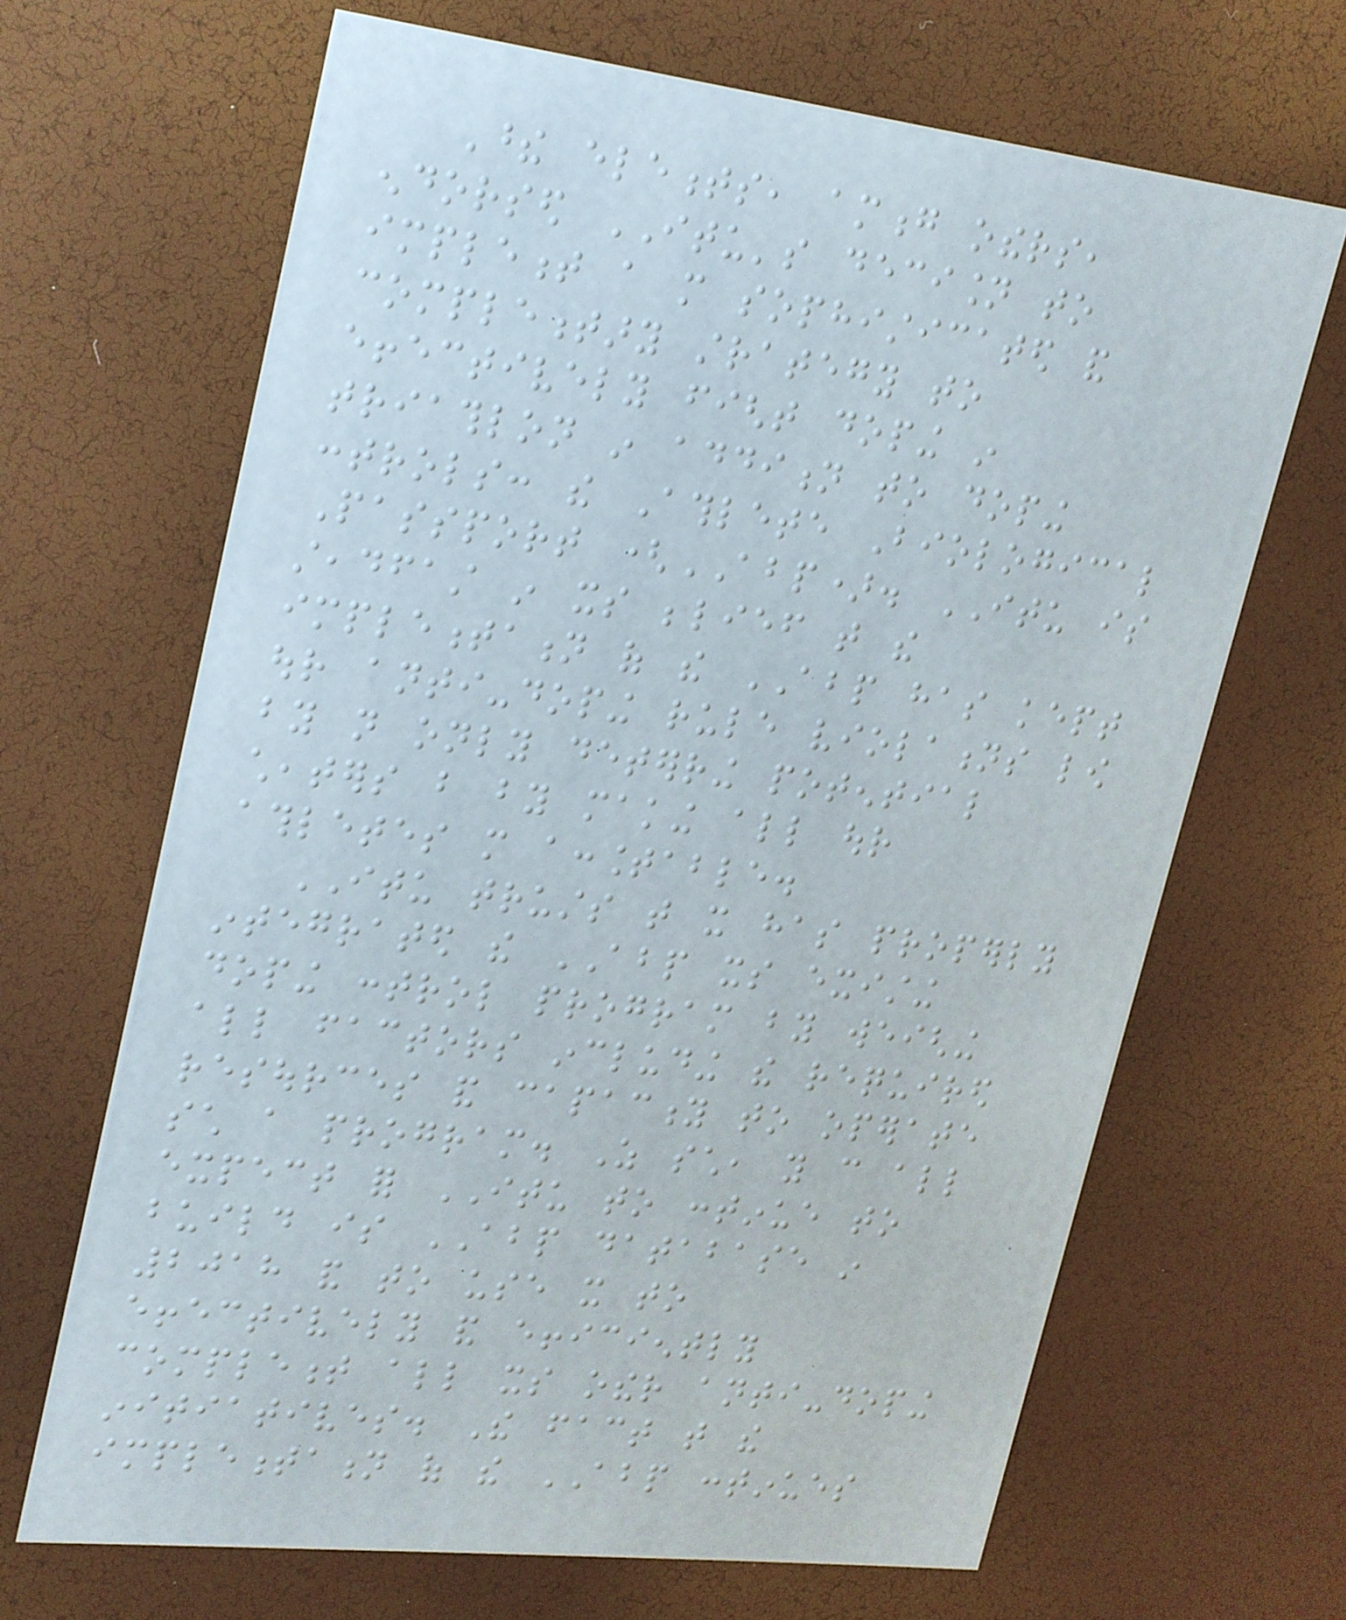These elements, among others,
endorsed ITU's decision to
implement a more sophisticated and
complementary strategy to
effectively fight doping in
triathlon in addition to doping
controls: the Athlete Biological
Passport (ABP). ITU is
steadfast in its belief that the
implementation of the ABP has kept
our anti-doping rule violations low
by not only deterring potential
cheaters but by making all our
athletes more accountable.
ITU trusts that it has properly
integrated the ABP its existing
doping control program by weighing
all factors including the required
resources and capacity to operate
such a program. As such, you can all
expect for ITU to continue to
build is ABP database in
2018 and to use it to
effectively and efficiently
complement all its other anti-doping
initiatives. The fact that the
implementation of the ABP continues
